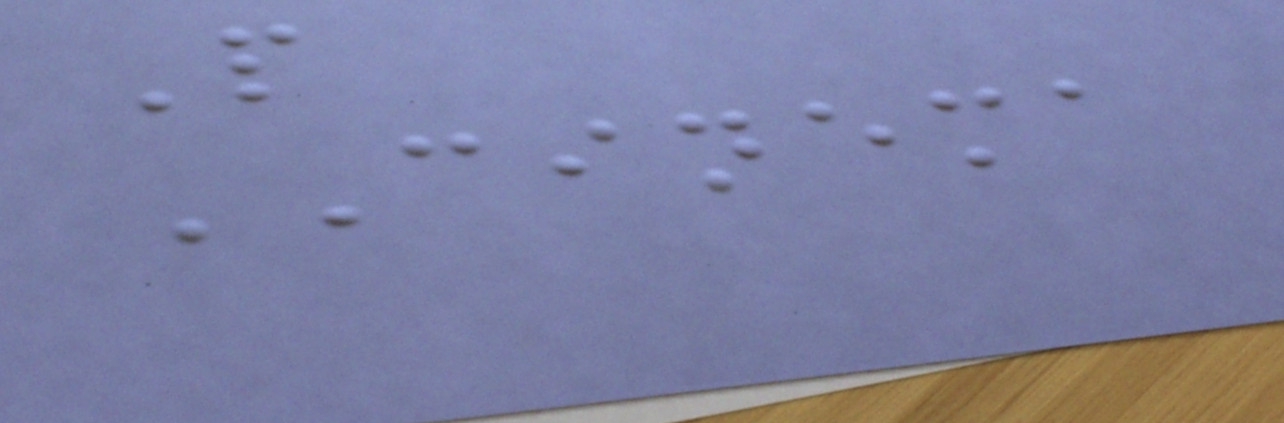P
CINEMA
